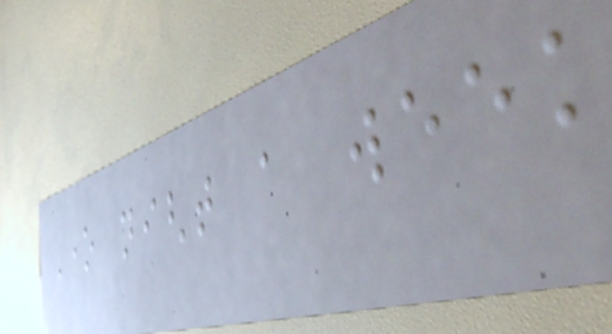One night a week
